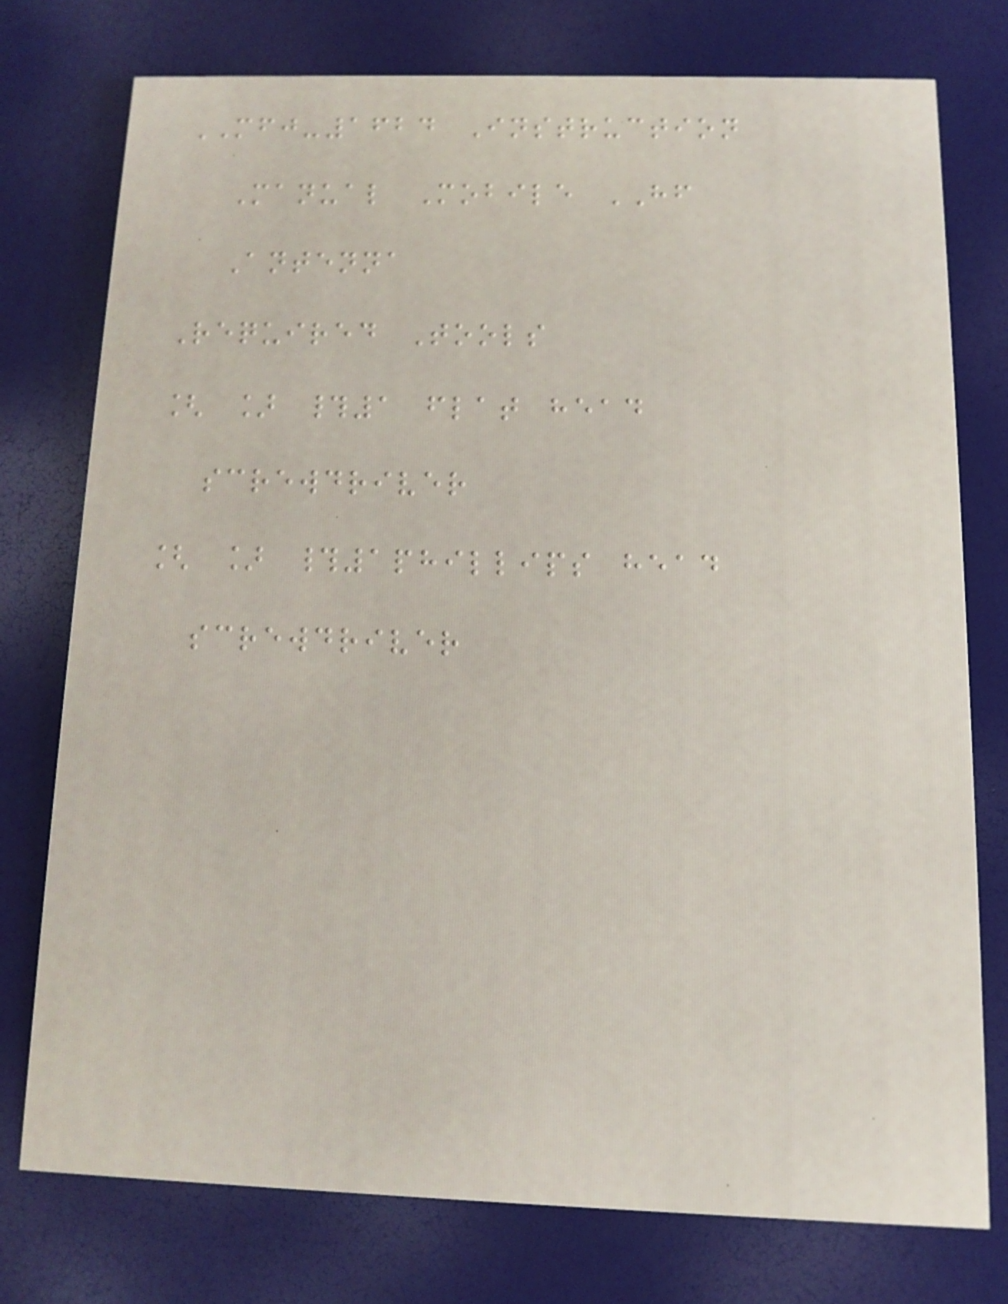MFJ-1624 Instruction
Manual Mobile HF
Antenna
Required Tools
[ ] #1 flat head
screwdriver
[ ] #1phillips head
screwdriver
